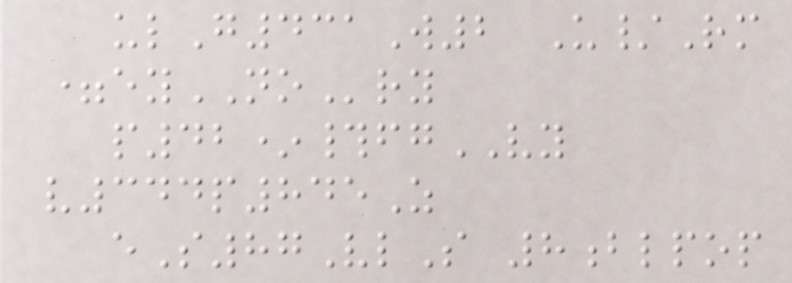ulG431W2 U/Rm
=eyNOry
p42*#fgVY
v344p845Z
eS87VlS 8blpop
